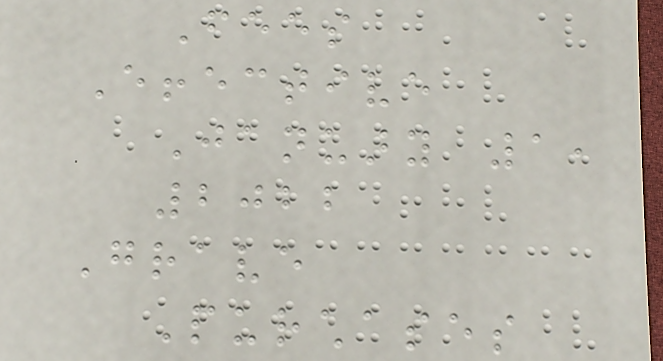Fees
Effective
January 1,
2022
Grave
Purchases
